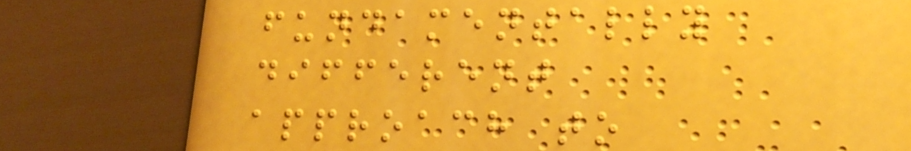fundamentally
different
approach to
